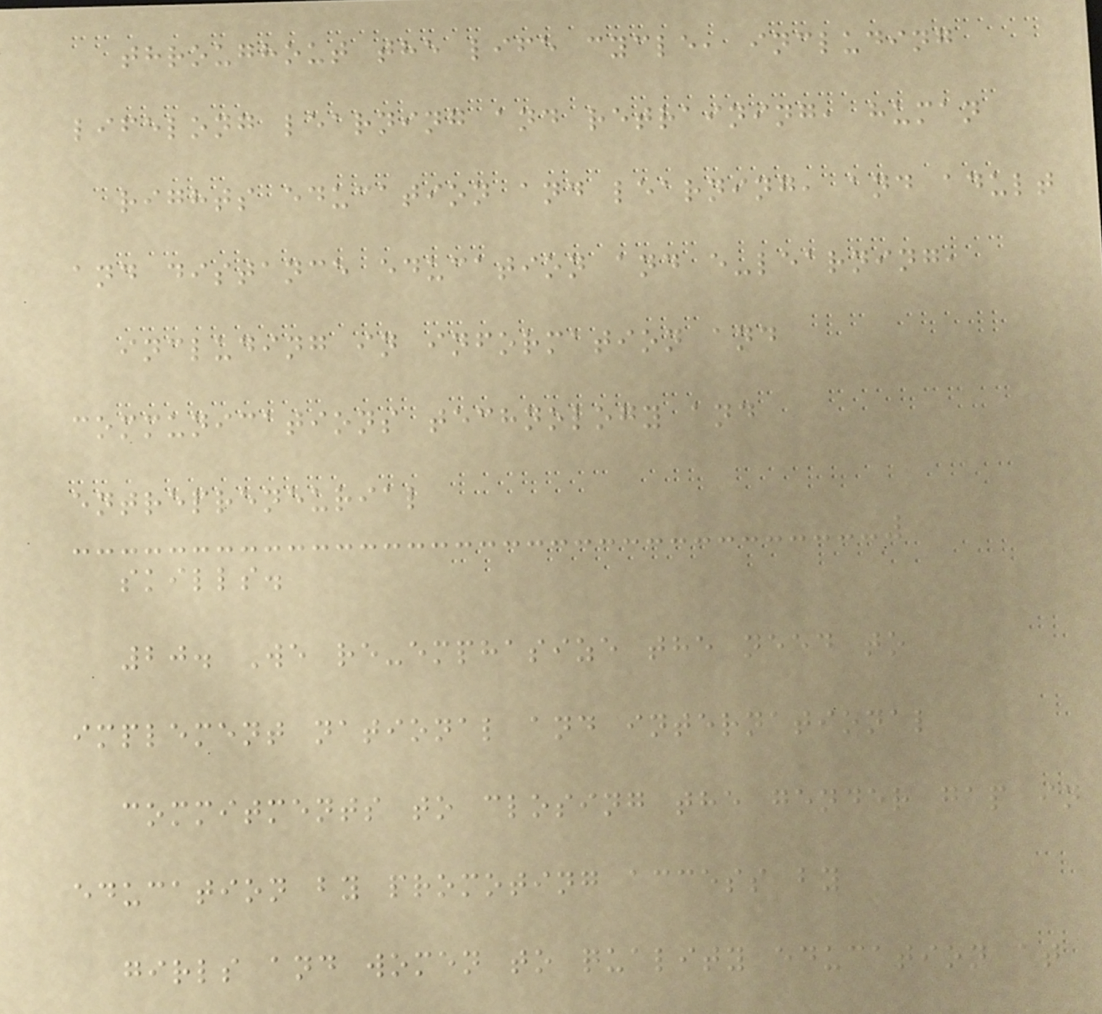throughout the life cycle, including
lifelong learning and retraining, human
rights education and learning, and adult
and distance education and e-learning,
including in information and
communications technology and
entrepreneurial
skills.
20. We re-emphasize the need to
implement national and international
commitments to closing the gender gap in
education by promoting access by
girls and women to quality education at
